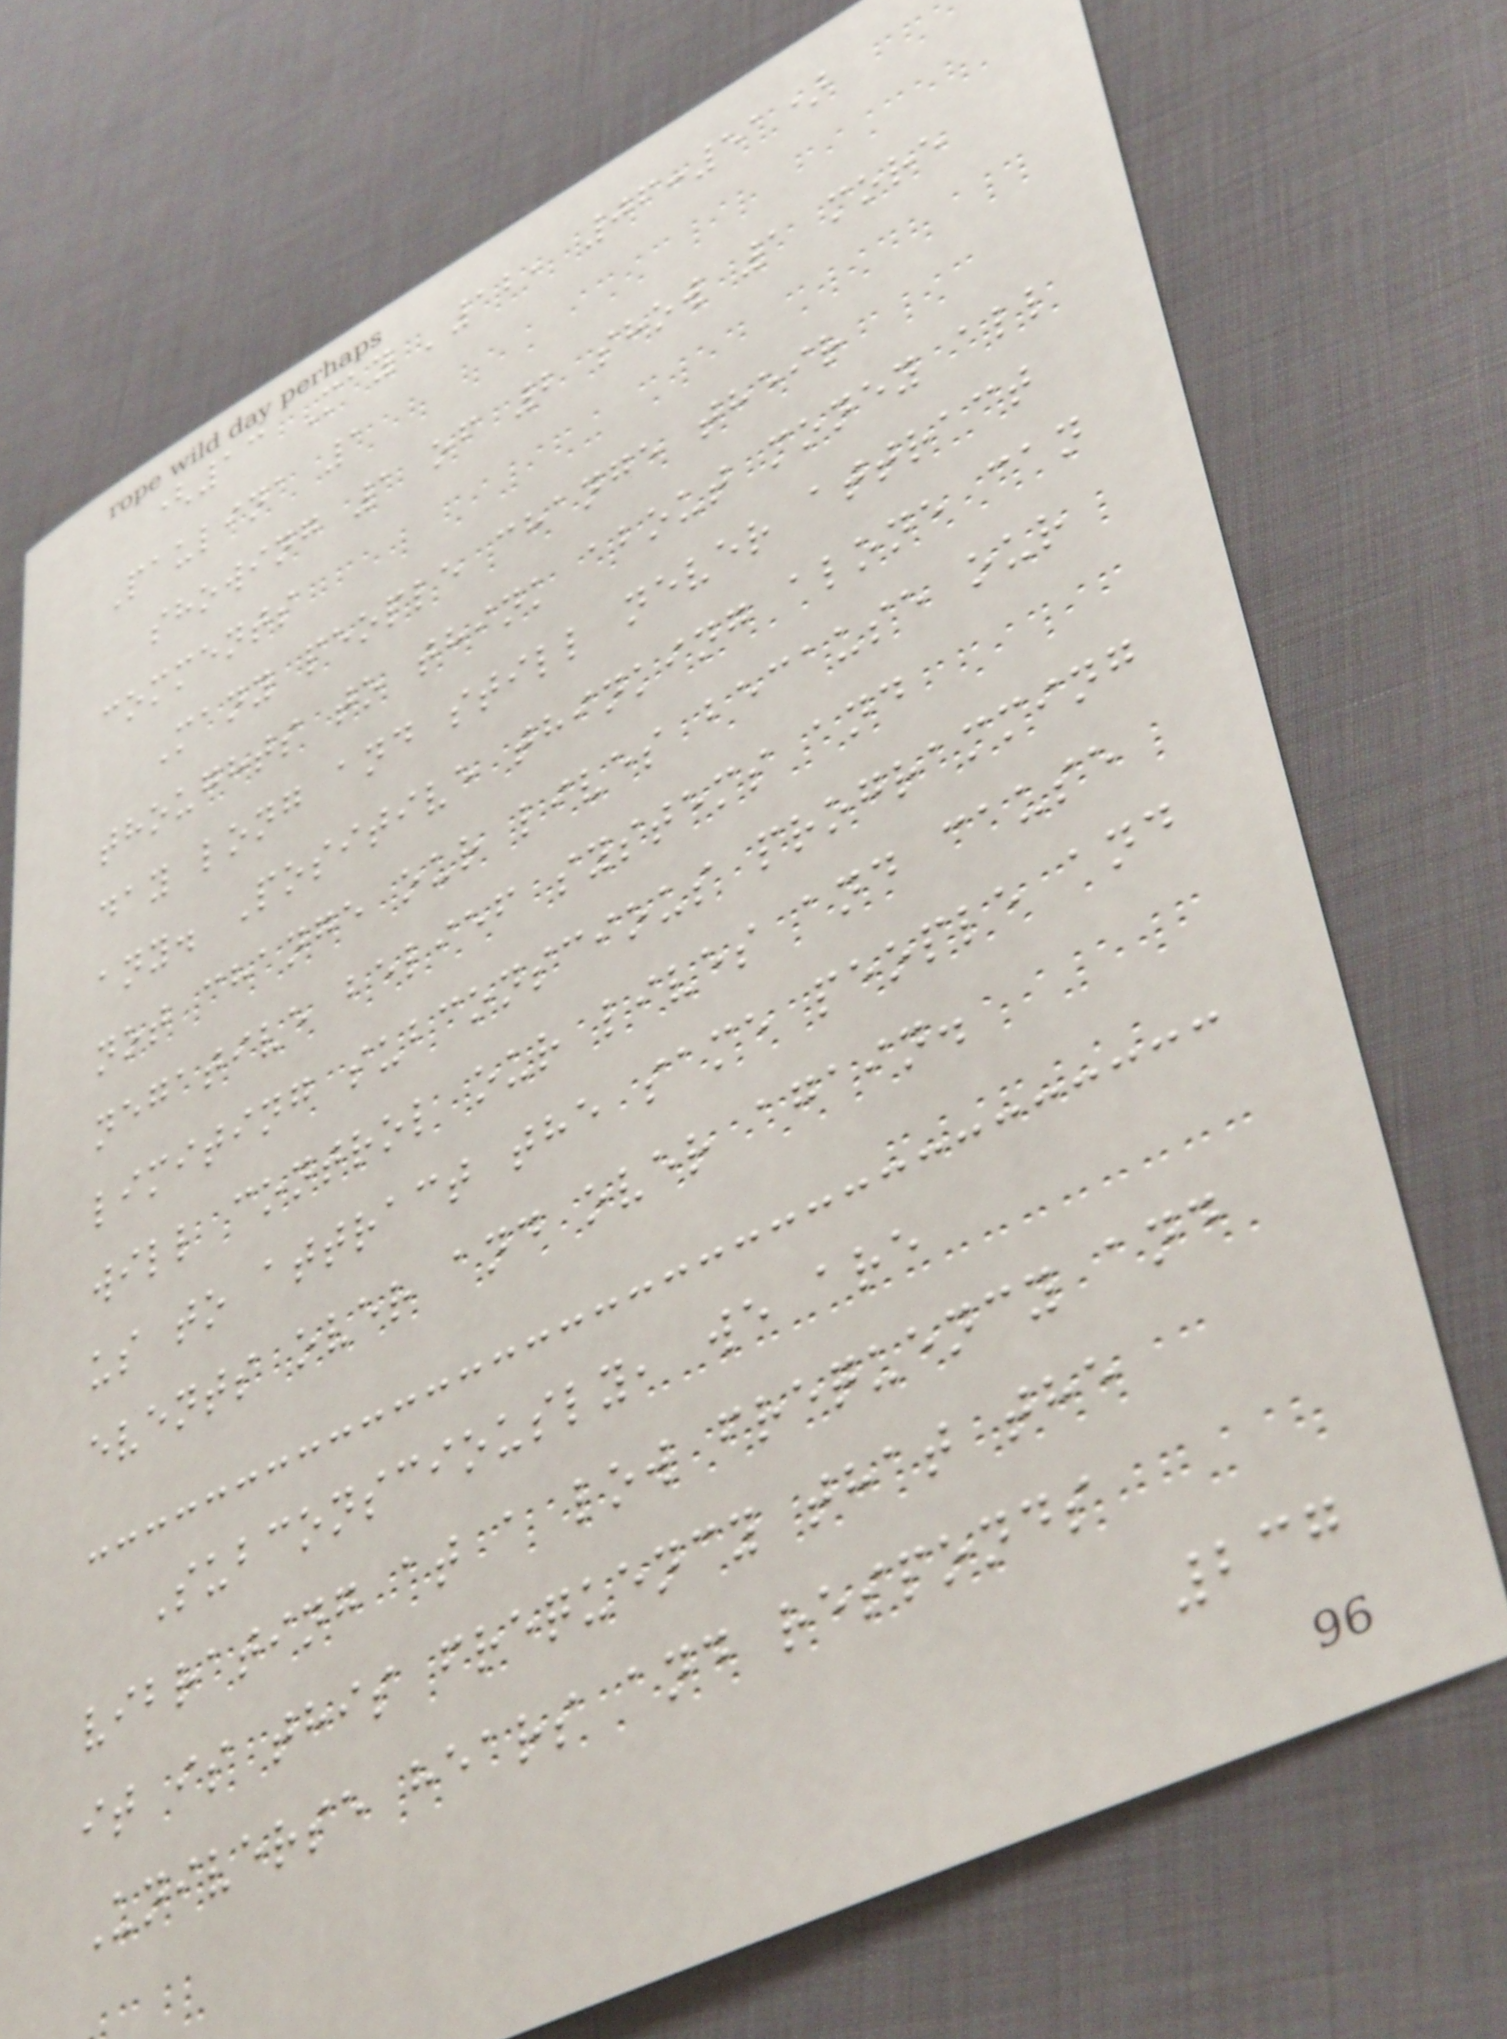(13 May '12, 06:51)
Paulina 1
showing 1 of 2 show 1 more
comments
Many people change their
thoughts to think about money all
day long and still never attract
any. Positive thinking alone can
not change our lives because our
negative belief systems and
limiting subconscious programming
will control our lives and cause
us to attract the same people and
events over and over again.
Subconsciously, we are
vibrating at a low frequency and
it is this frequency that the
Universe hears and responds
237
